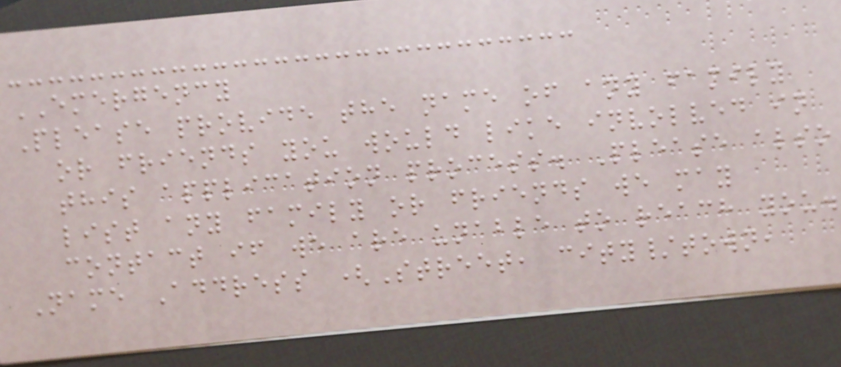EMERGENCY
Please provide the name of any family
or friends you would like involved in
this application process. Please also
list any family or friends we may
contact if we are unable to reach you.
Name Address (Street, city/town,
